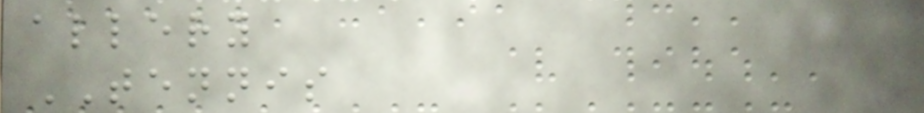allery
TENNIS
